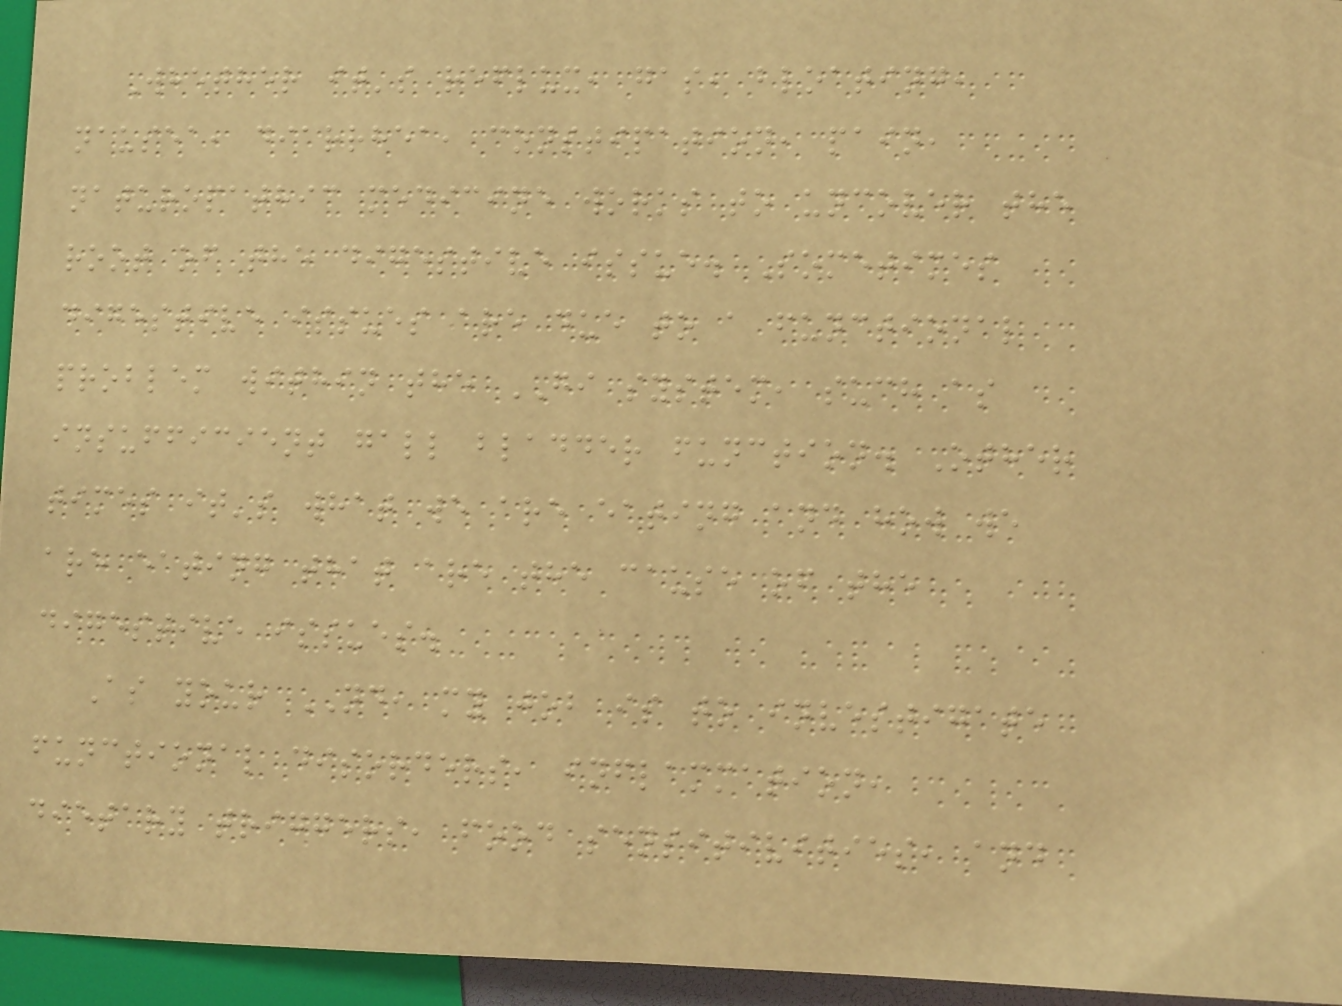Whether it's reflux, gas, bloating,
nausea, diarrhea, constipation, pain,
naturopathic medicine works to uncover the
root of the digestive issue. Sometimes
digestive issues are due to a functional
problem within the GI system, such as
insufficient gall bladder function. Other
times it's what we are eating and how we
are eating that are the cause of the
digestive issues.
As your ND, my job is to investigate
functional disorders, inflammation,
dietary triggers, food sensitivities, and
